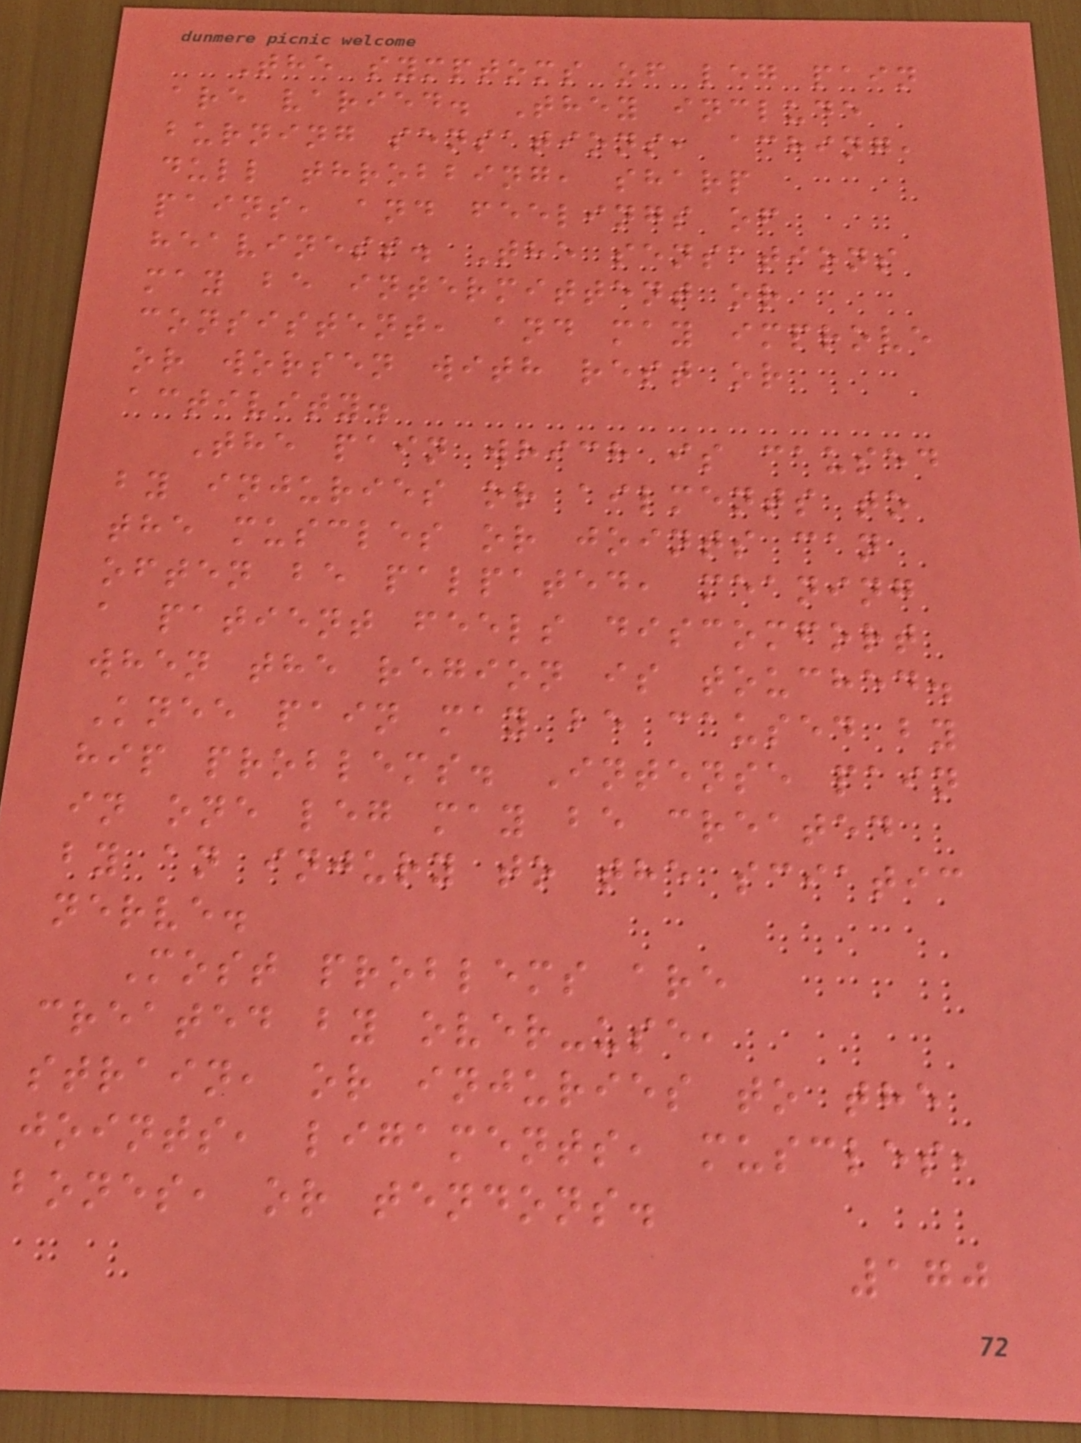The symptoms of leg pain
are varied. They include
burning sensations, aching,
dull throbbing, sharp
pains, and feelings of
heaviness. The sensations
may be intermittent or
consistent, and may improve
or worsen with rest or
activity.
The pain which is caused
by injuries or ailments to
the muscles or joints can
often be palpated, meaning
a patient feels discomfort
when the region is touched.
Knee pain may be caused by
hip problems. Intense pain
in one leg may be created
by an injury to the sciatic
nerve.
Most problems are
created by over-use,
strain, or injuries to the
joints, ligaments, muscles,
bones, or tendons.
170
